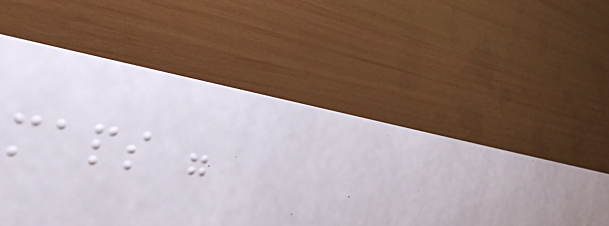maps were
